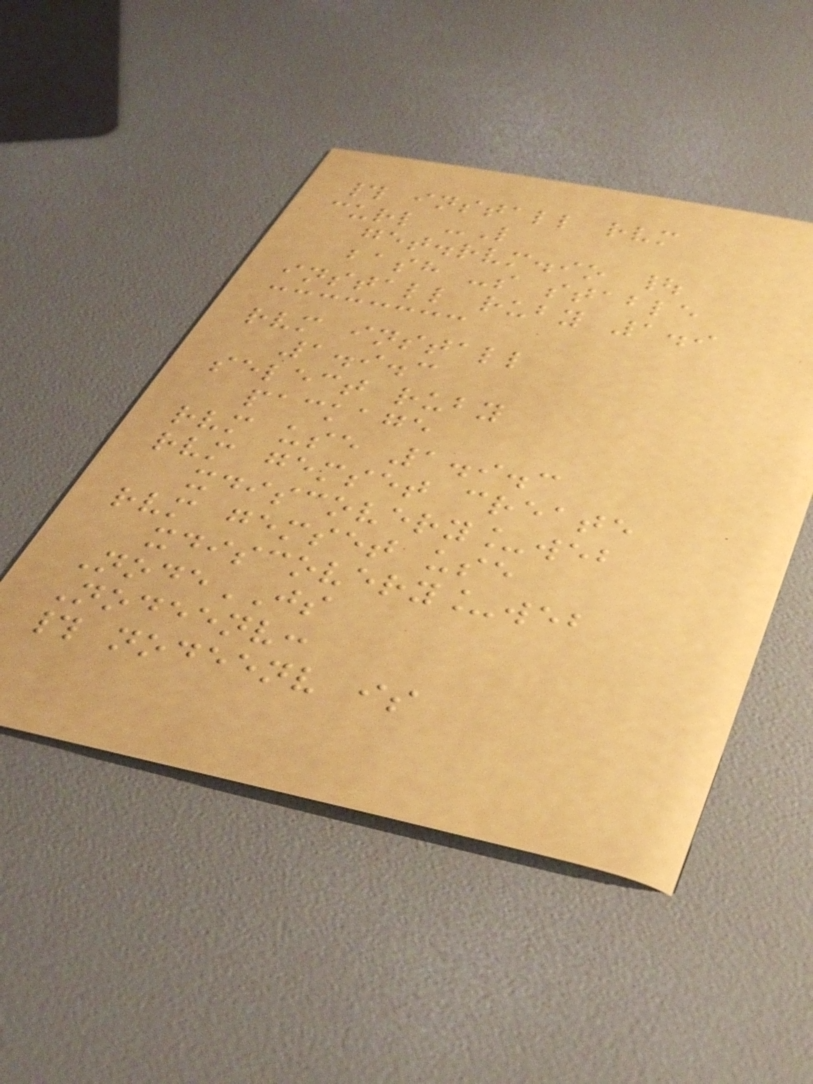# install rvm
curl -L
get.rvm.io |
bash -s stable
install ruby 1.9
rvm install
1.9.3
select ruby
package
rvm use 1.9.3
rvm gemset create
xdiscovery_web
rvm gemset use
xdiscovery_web
NodeJS
Nodeenv:
# nodeenv is
